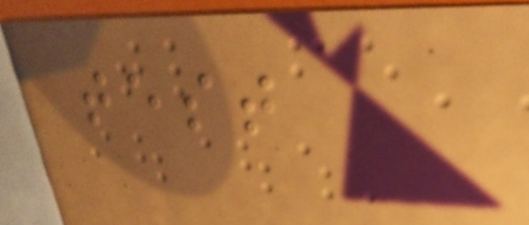test
